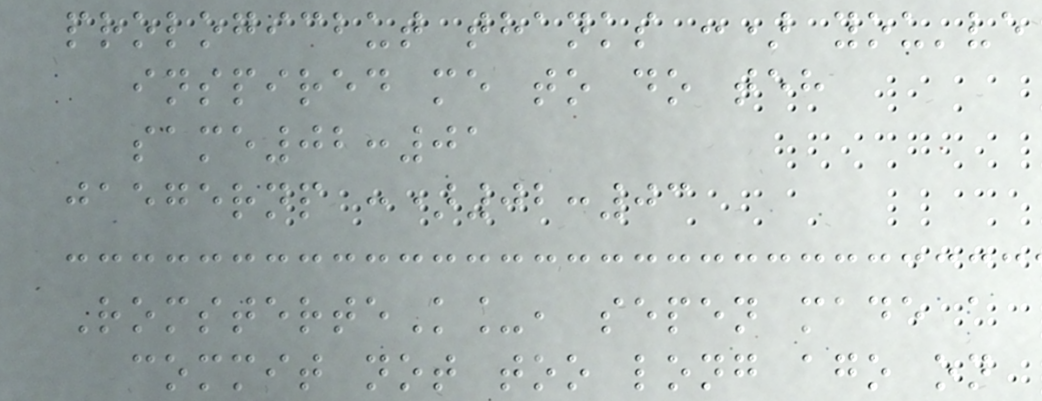prologicbut thanks :) you've
inspired me to do teh
same02:01
jaegernp :)02:03
RomsterteK_, sepen made a
commit not too long ago on
